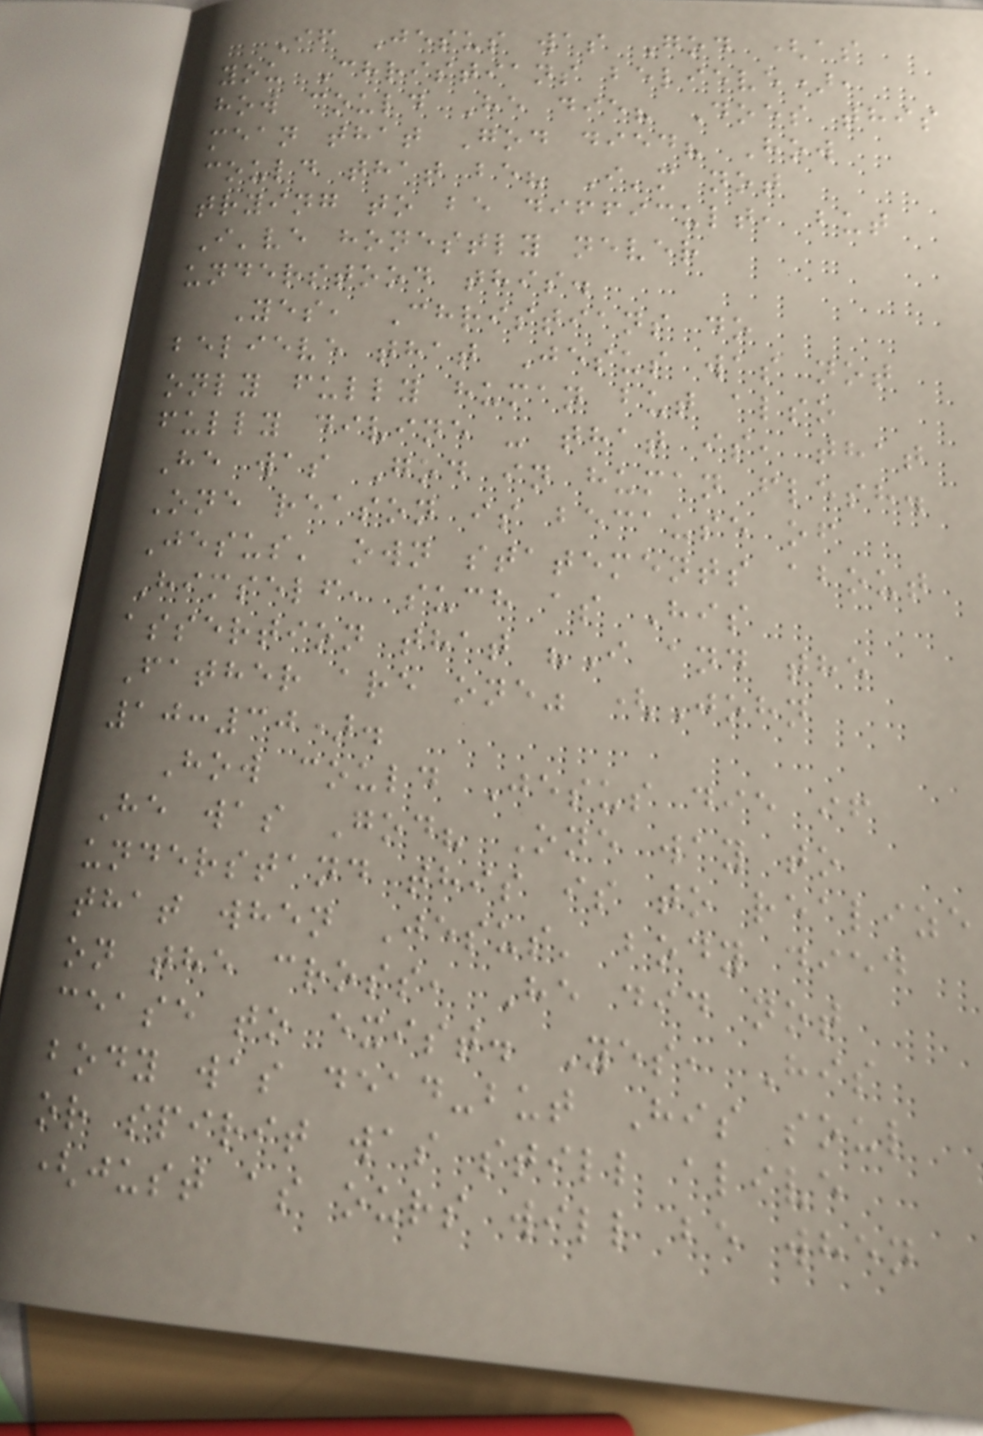If Jesus was God (as
you Christians believe),
how could He die? Does this
mean that God died? How
could that be? I'm not
trying to be difficult, but
I've honestly never
understood this.
Yes, Christians do
believe that Jesus was not
only fully human but also
fully divine - that is, that
He was God in human flesh.
One reason is because of
Jesus' own statements about
Himself, such as His
assertion that "I and the
Father are one" (John
10:30).
How could Jesus die if
He was God? One way to
understand this is to realize
that when Jesus' body died
on the cross, He did not
cease to exist. Yes, His
body was dead-but His soul
or spirit was still alive
(just as ours will be when
